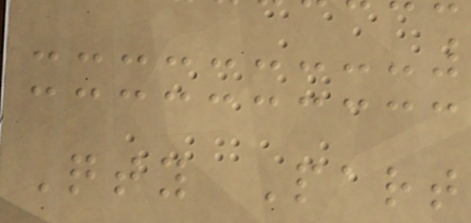Qty Part
